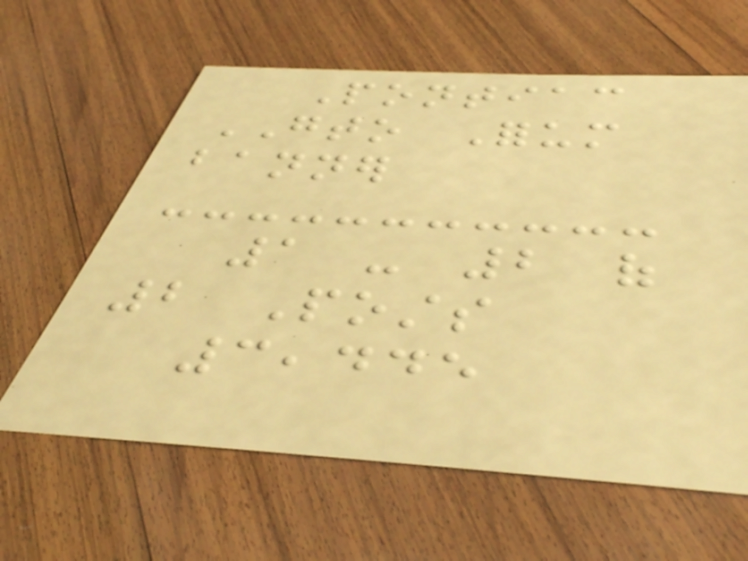Pontiac
GTO Forum
banner
1 - 2 of
2 Posts
3,445
